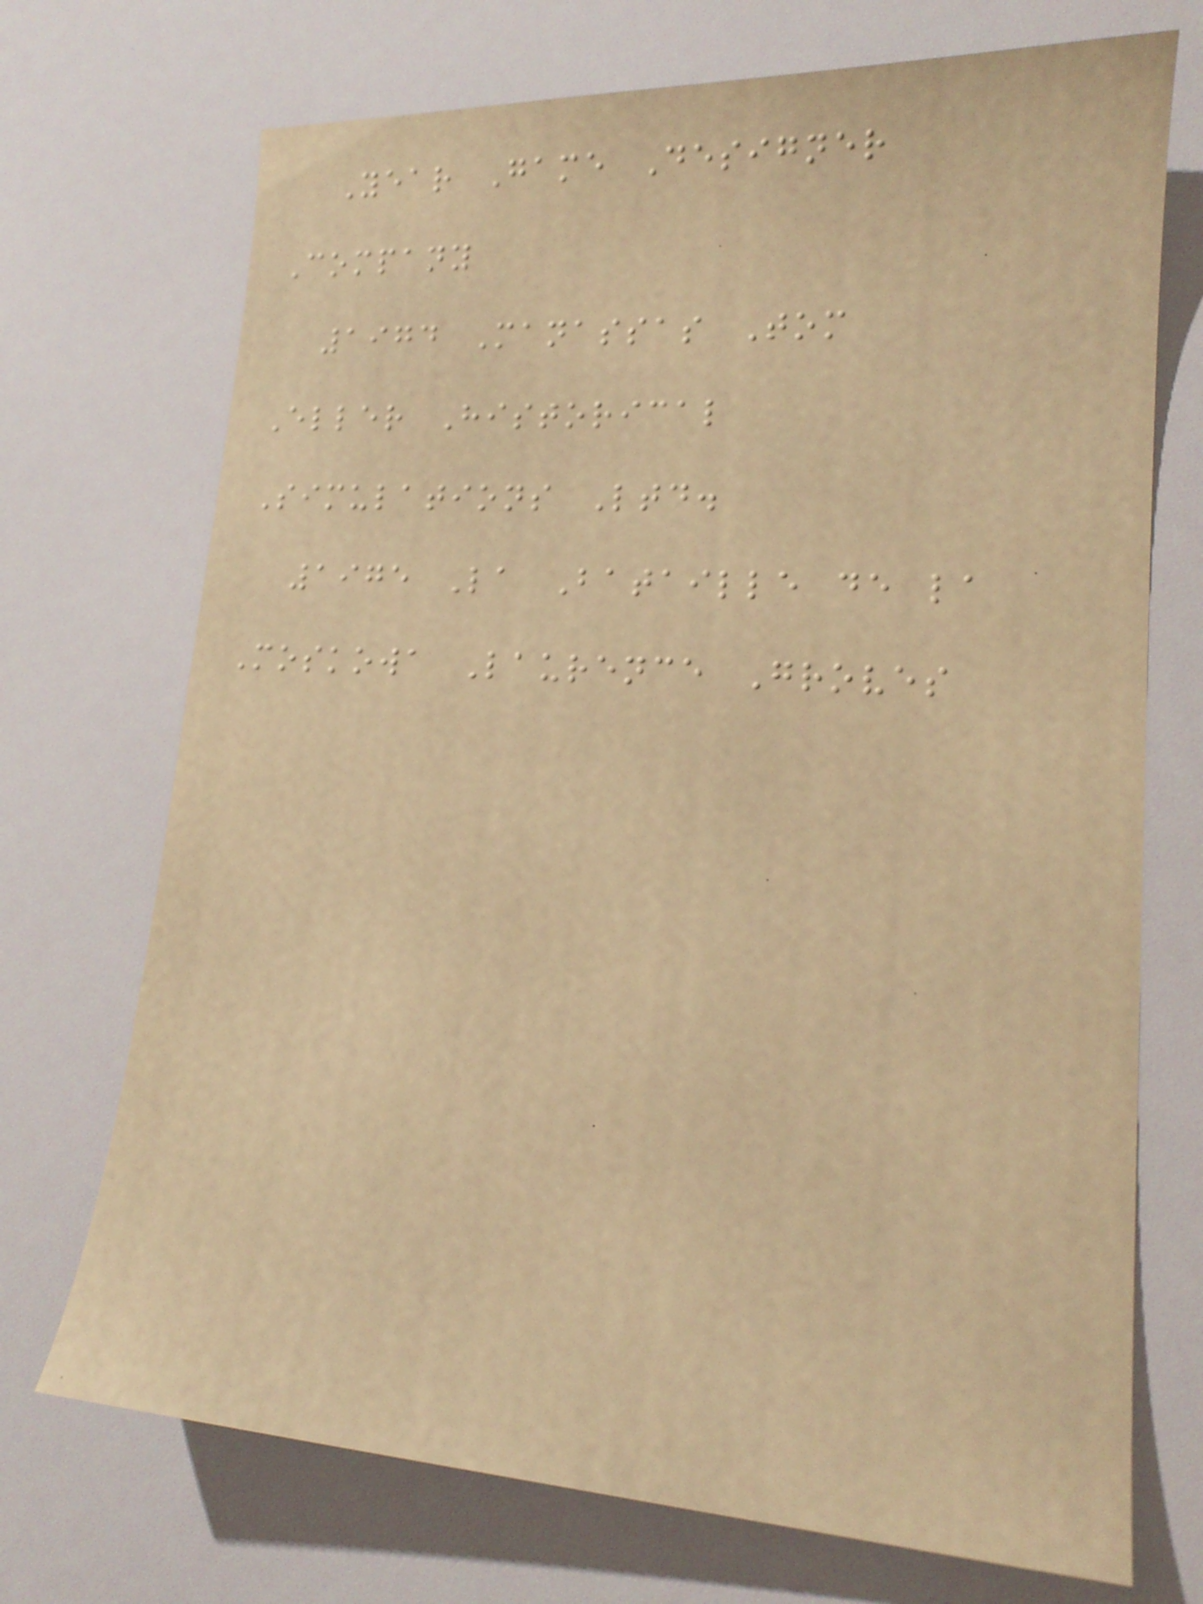Year Game Designer
Company
1974 Manassas Tom
Eller Historical
Simulations Ltd.
1975 La Bataille de la
Moskowa Laurence Groves
